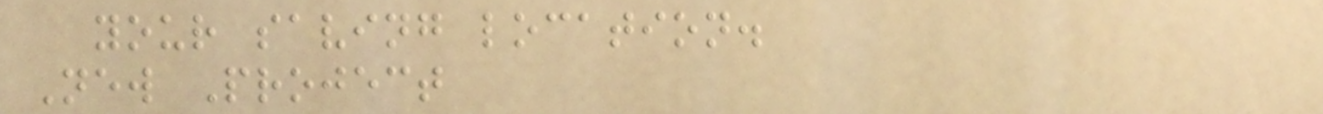your saving location.
New Project
